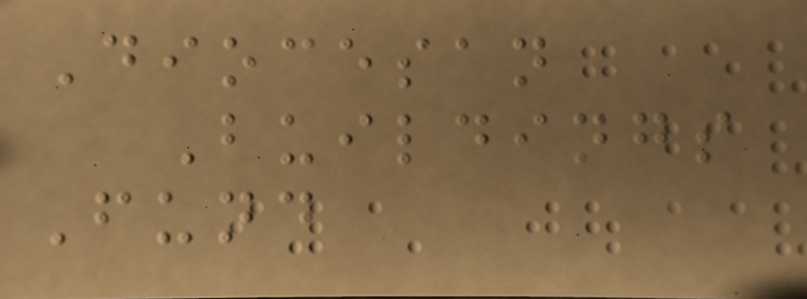Diocesan
Buildings
Fund
